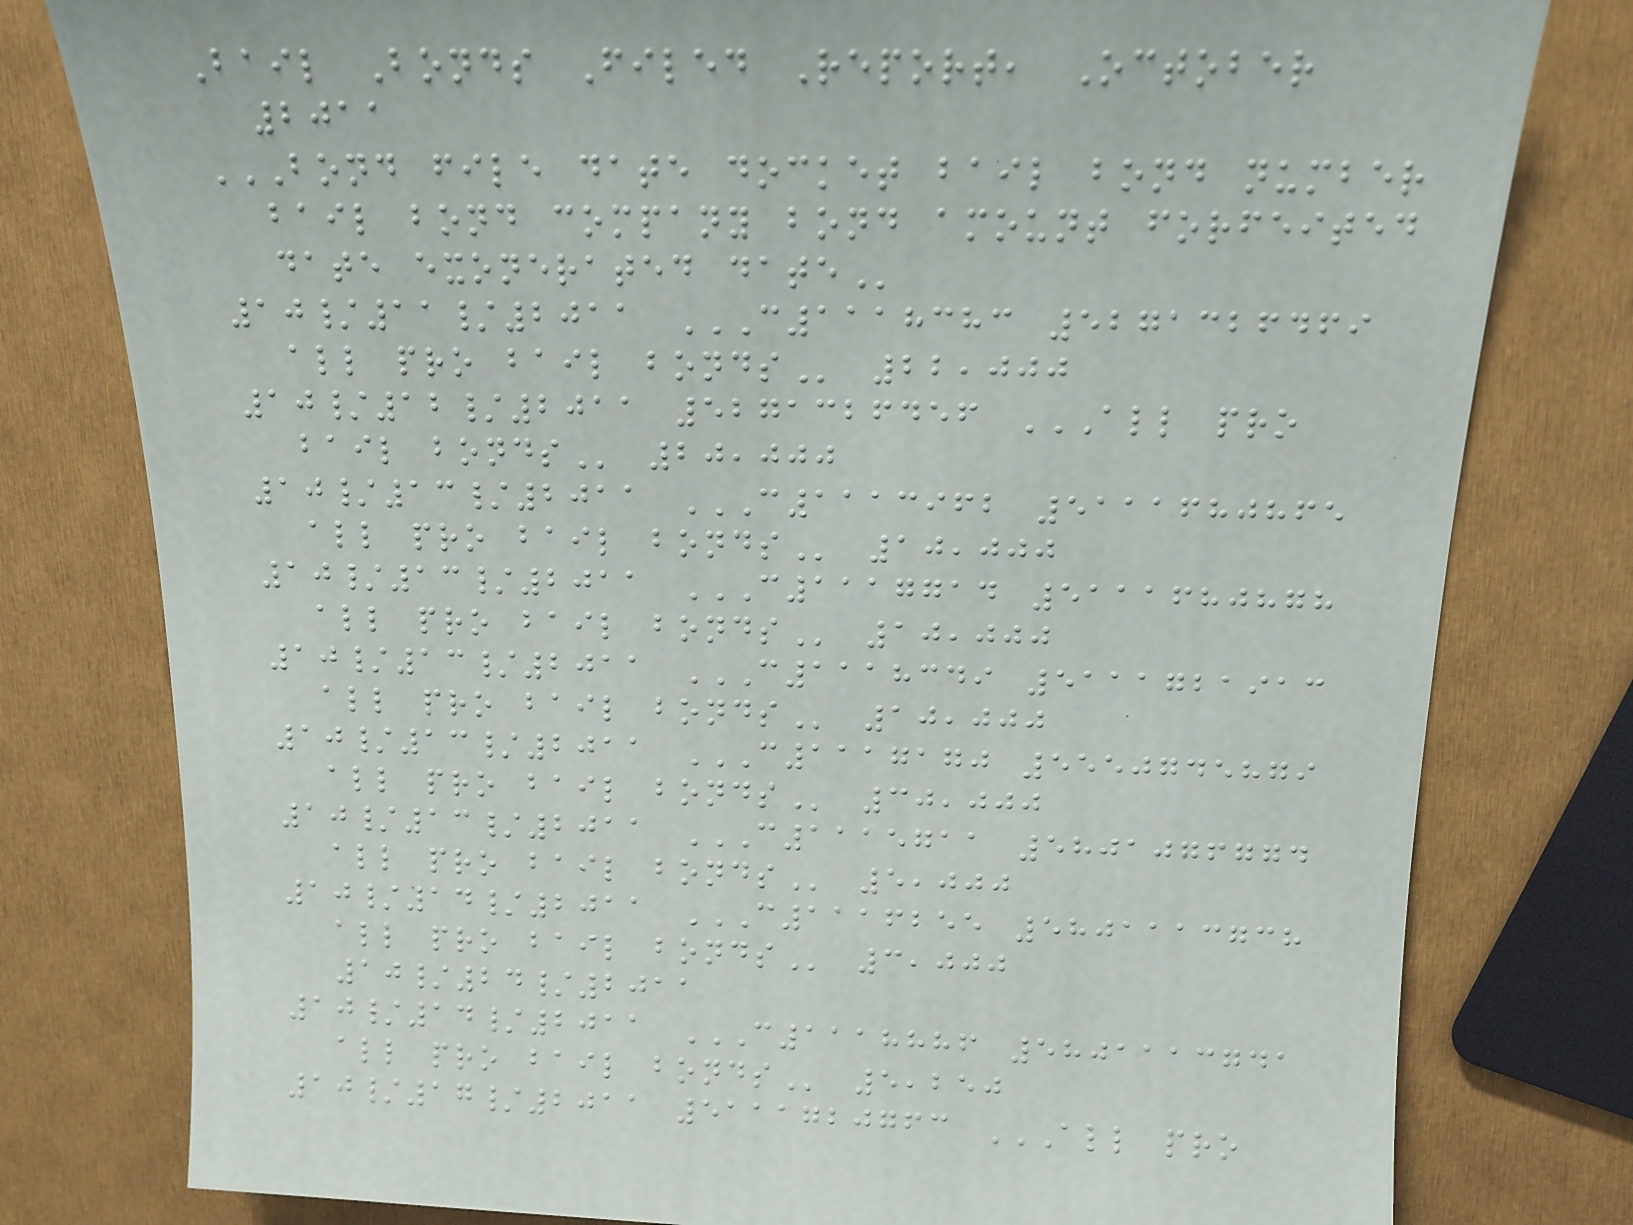Bail Bonds Filed Report, October
2011
BOND FILE DATE DOCKET BAIL BOND NUMBER
BAIL BOND COMPANY BOND AMOUNT FORFEITED
DATE EXONERATED DATE
10/11/2011 C1118383 5271326469
ALL PRO BAIL BONDS 22,000
10/12/2011 5271326456 ALL PRO
BAIL BONDS 20,000
10/13/2011 C1113962 5111680865
ALL PRO BAIL BONDS 10,000
10/13/2011 C1117714 5111680878
ALL PRO BAIL BONDS 10,000
10/13/2011 C1118349 5111721913
ALL PRO BAIL BONDS 10,000
10/13/2011 C1117170 5550745879
ALL PRO BAIL BONDS 30,000
10/13/2011 C1115711 5801076774
ALL PRO BAIL BONDS 5,000
10/14/2011 C1116255 5801113738
ALL PRO BAIL BONDS 3,000
10/24/2011
10/14/2011 C1118886 5801113741
ALL PRO BAIL BONDS 5,250
10/17/2011 5111720763 ALL PRO
